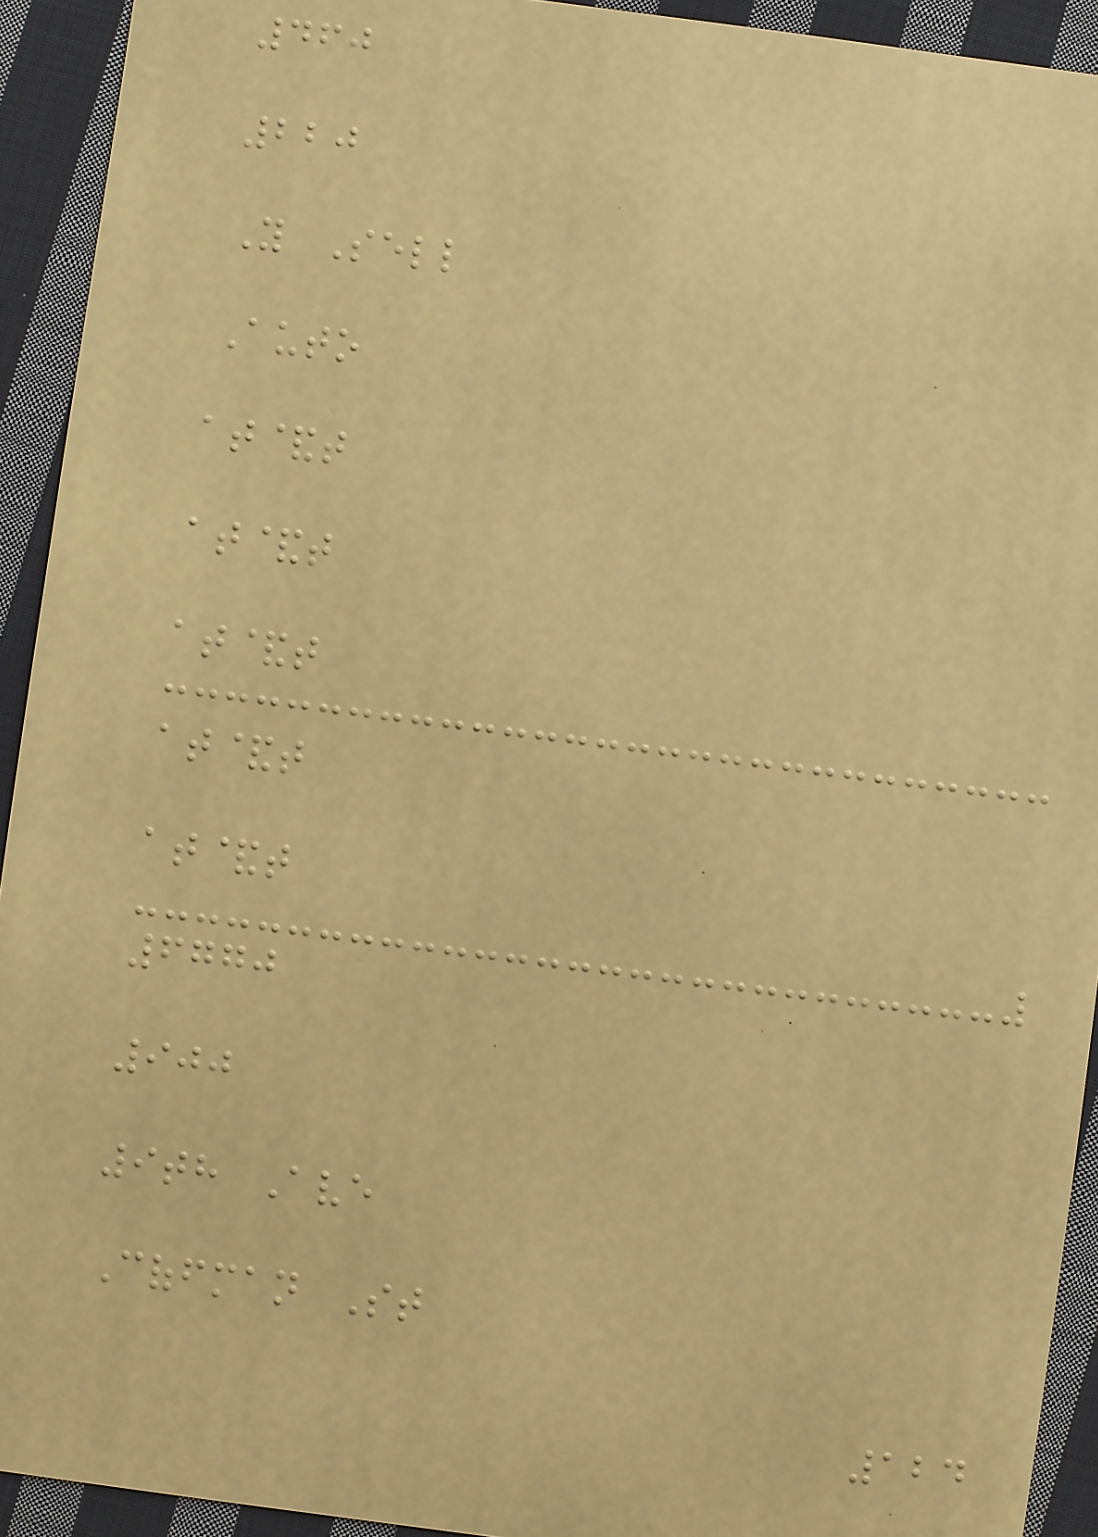460
220
You Sell
Auto
at&t
at&t
at&t
at&t
at&t
6770
900
9th Ave
Coffman St
124
